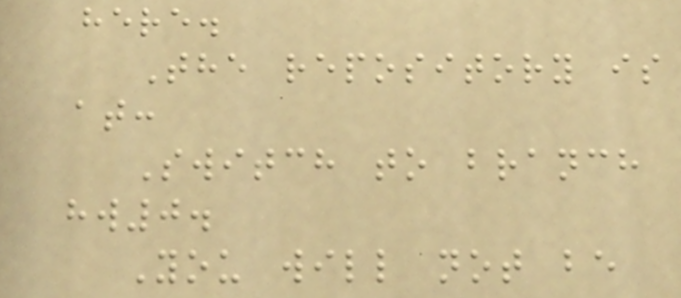here.
The repository is
at:
Switch to branch
hw0.
You will not be
